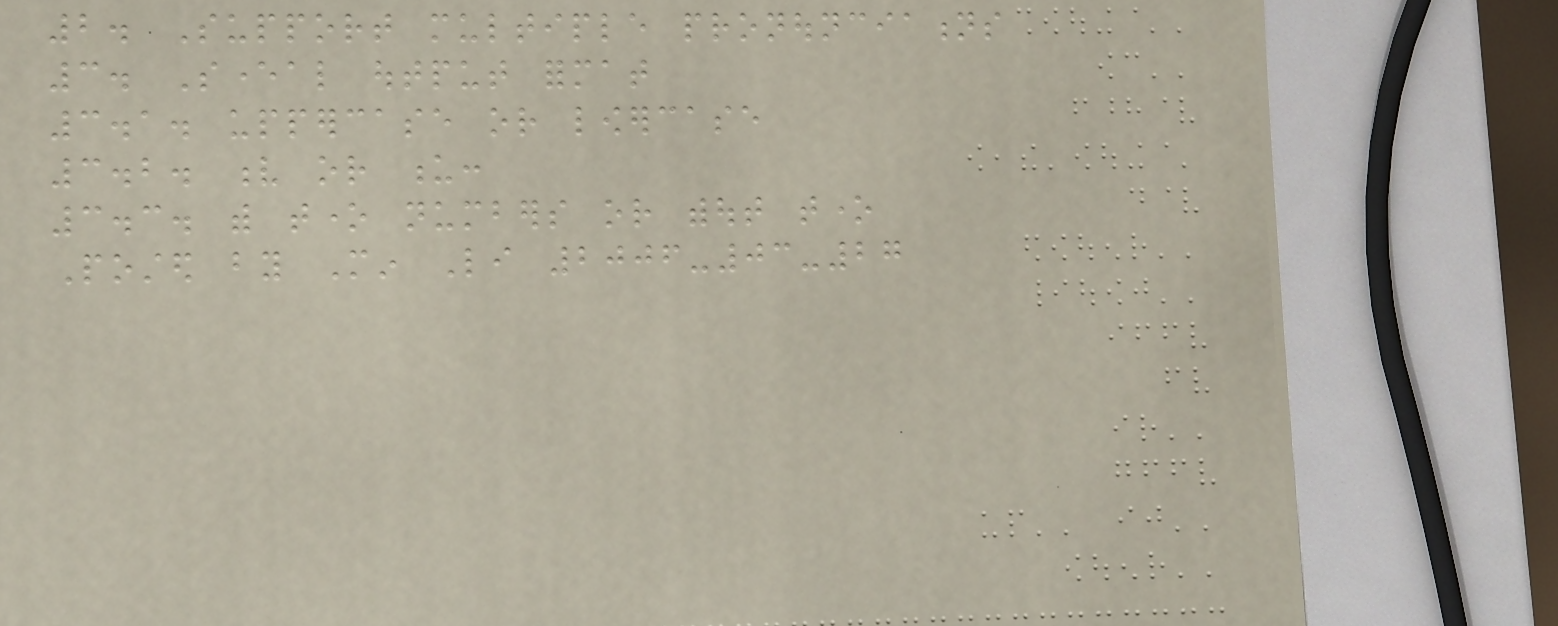2. Support multiple pronounciations
3. Several output format
3.1. uppercase or lowercase
3.2. v or u:
3.3. with tone numbers or without tone
Posted by Min Li 2006-03-27
